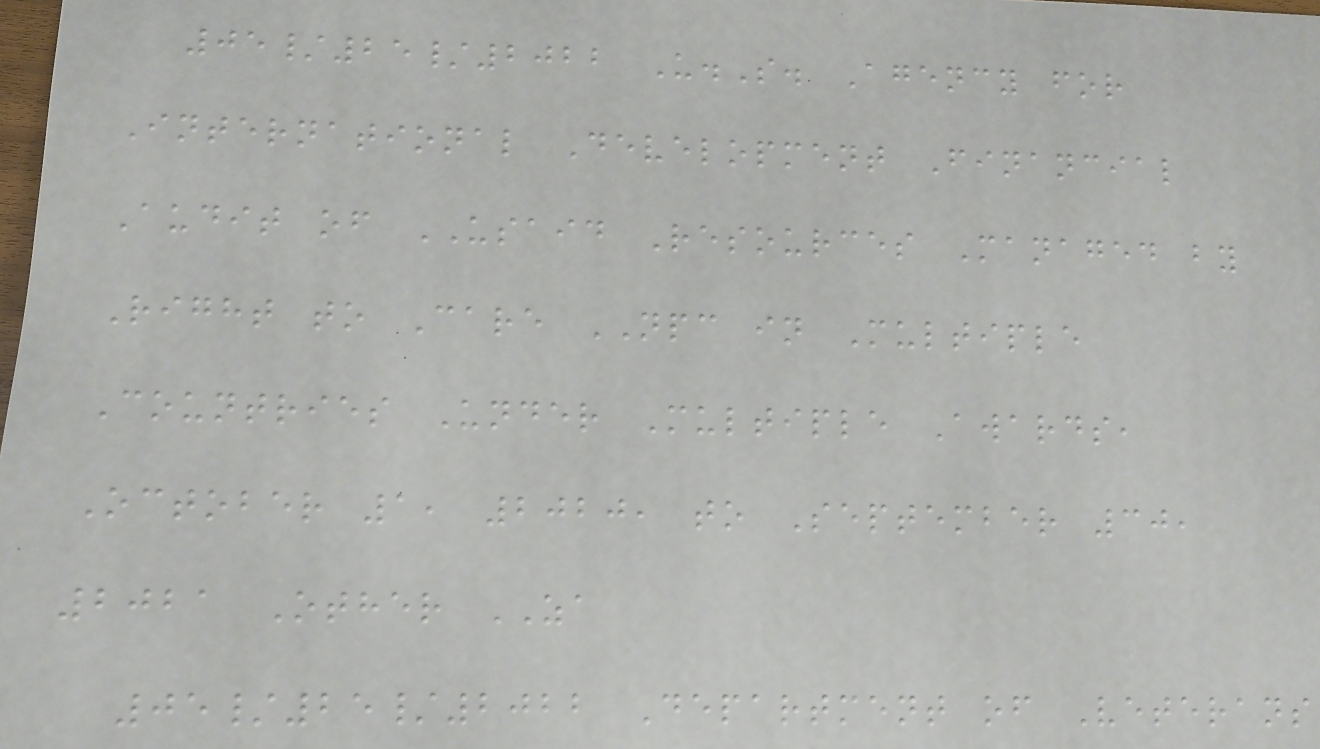05/25/2022 U.S. Agency for
International Development Financial
Audit of USAID Resources Managed by
Right to Care NPC in Multiple
Countries Under Multiple Awards,
October 1, 2020, to September 30,
2021 Other ZA
05/25/2022 Department of Veterans
